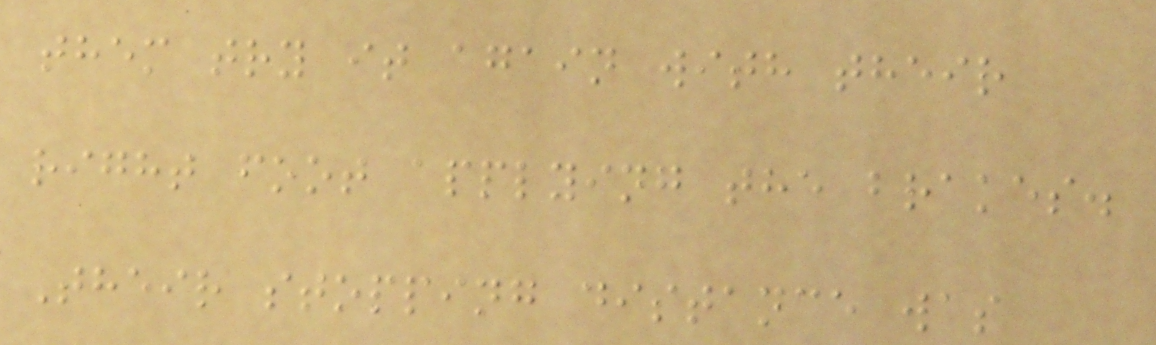them try it again with their
right foot applying the brakes.
Their stopping distance was
